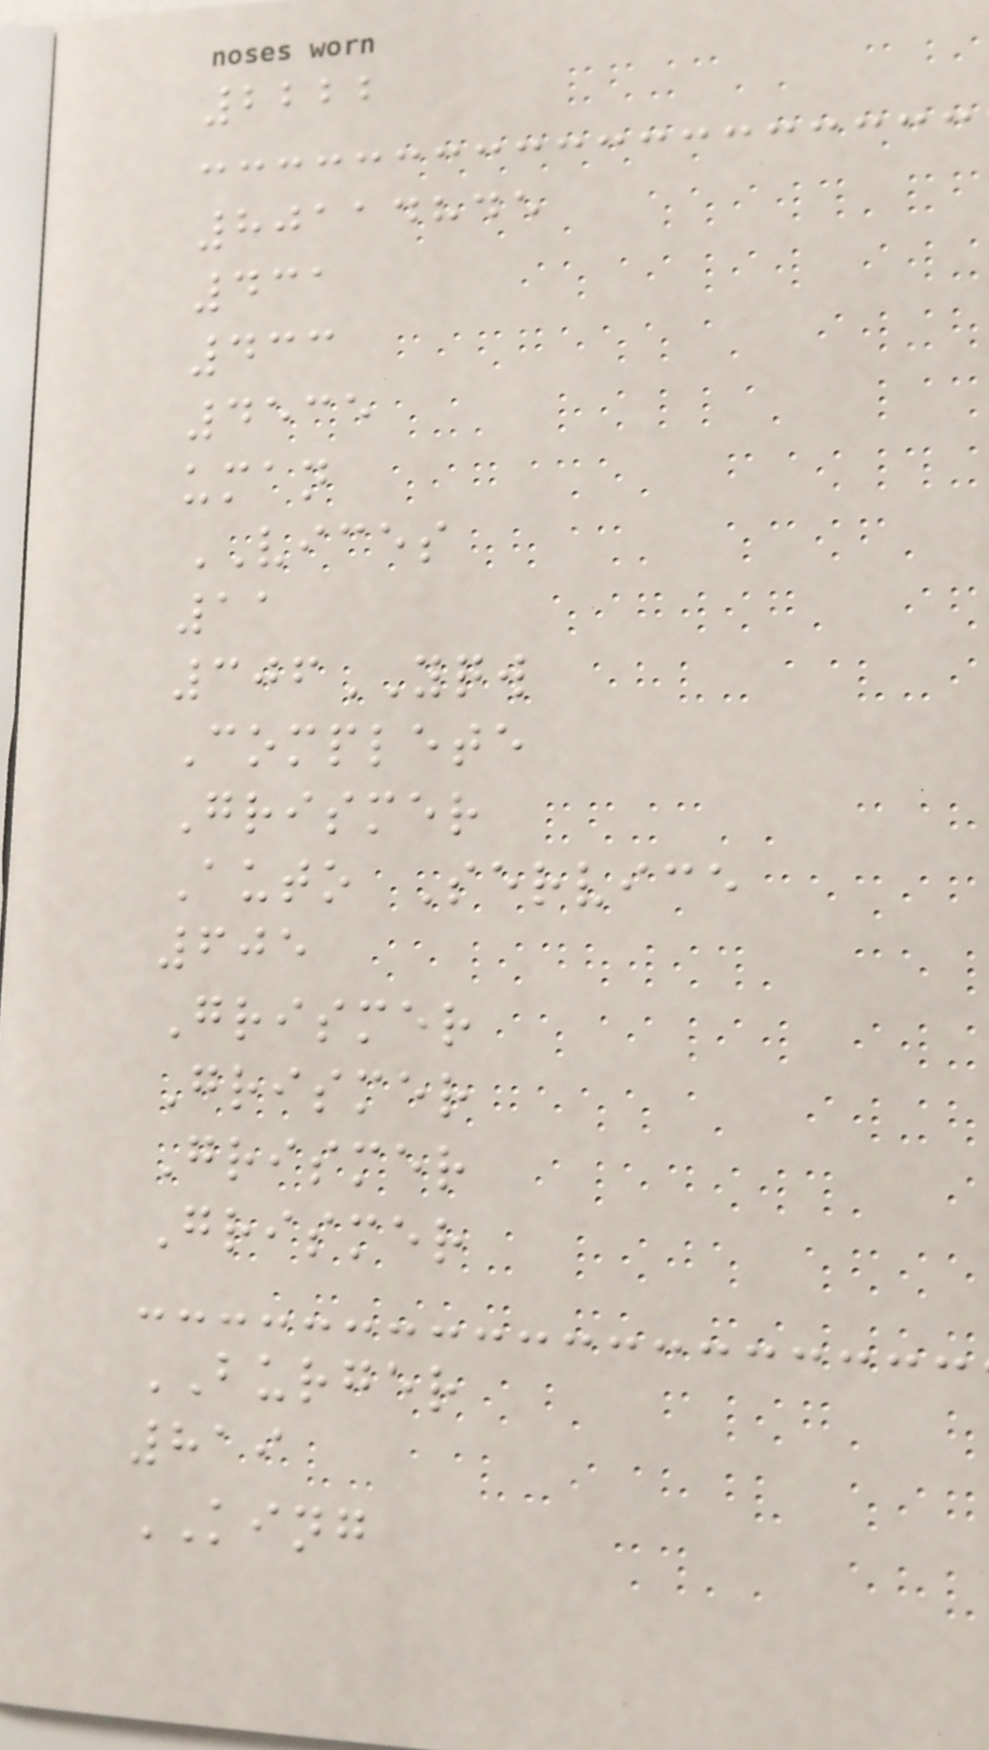2222
80114845
431
433
4535
uman
VICES
11
306YQW
Complete
Grismer
Auto Service
605
Grismer
Grismer
Grismer
Grismer
BURGER
819
KING
